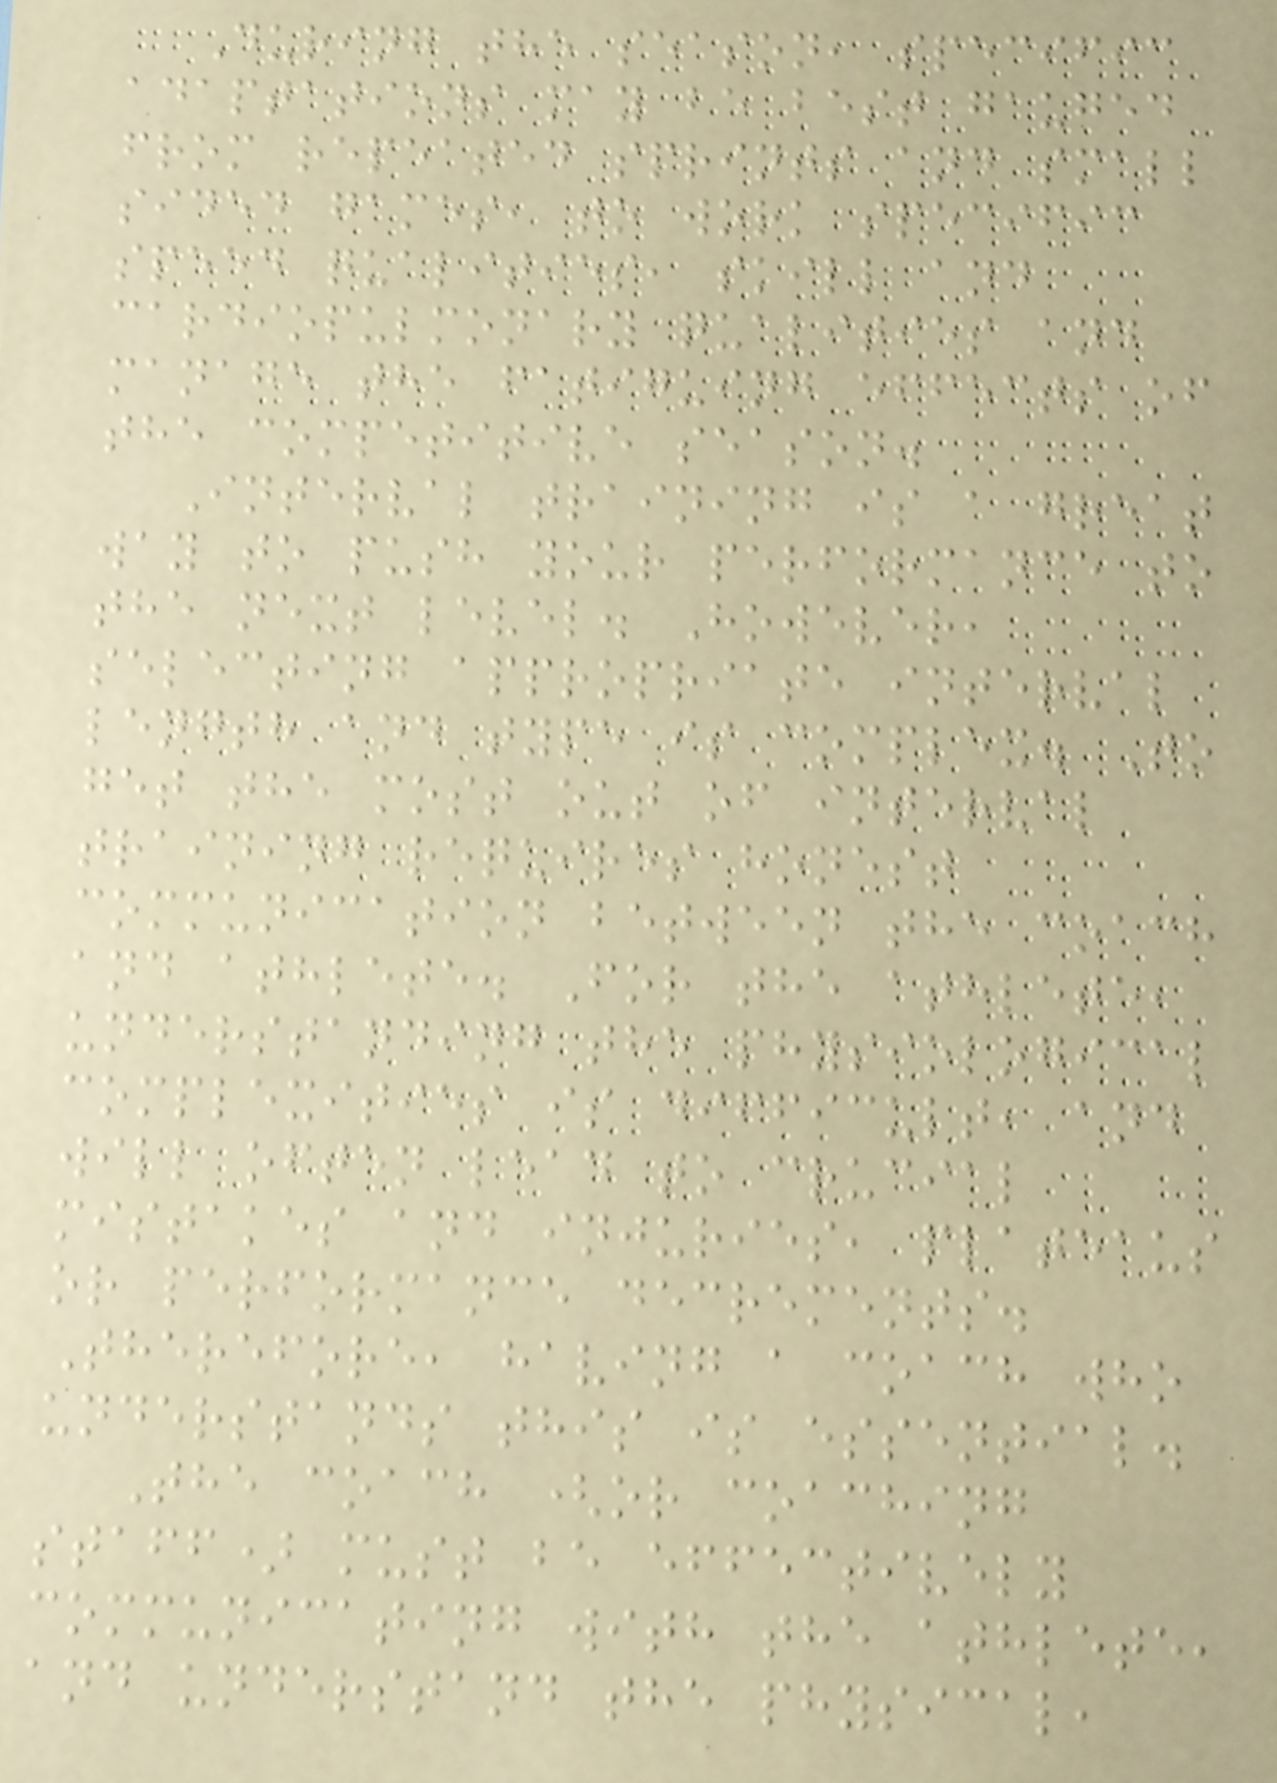During the season, specific
adaptations may be best gauged
from repeated sprints and small
sided games, to work specific
speed qualities, skill and
cardiopulmonary qualities and
manage the fatiguing effects of
the competitive season.
Interval training is a great
way to push your performance to
the next level. However,
selecting appropriate interval
length and type is complex. To
get the most out of interval
training requires honest
communication between the coach
and athlete. For the athlete,
understanding the physiological
complexities is difficult, and
will often lead to crucial
mistakes and injuries, plateaus
or performance decrements.
Therefore, having a coach who
understands this is essential.
The coach (or coaching
staff) must be effectively
communicating with the athlete,
and understand the physical,
